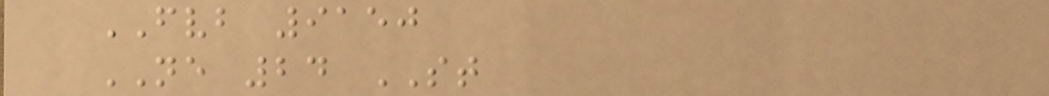FVB 9150
NE 24 ST
